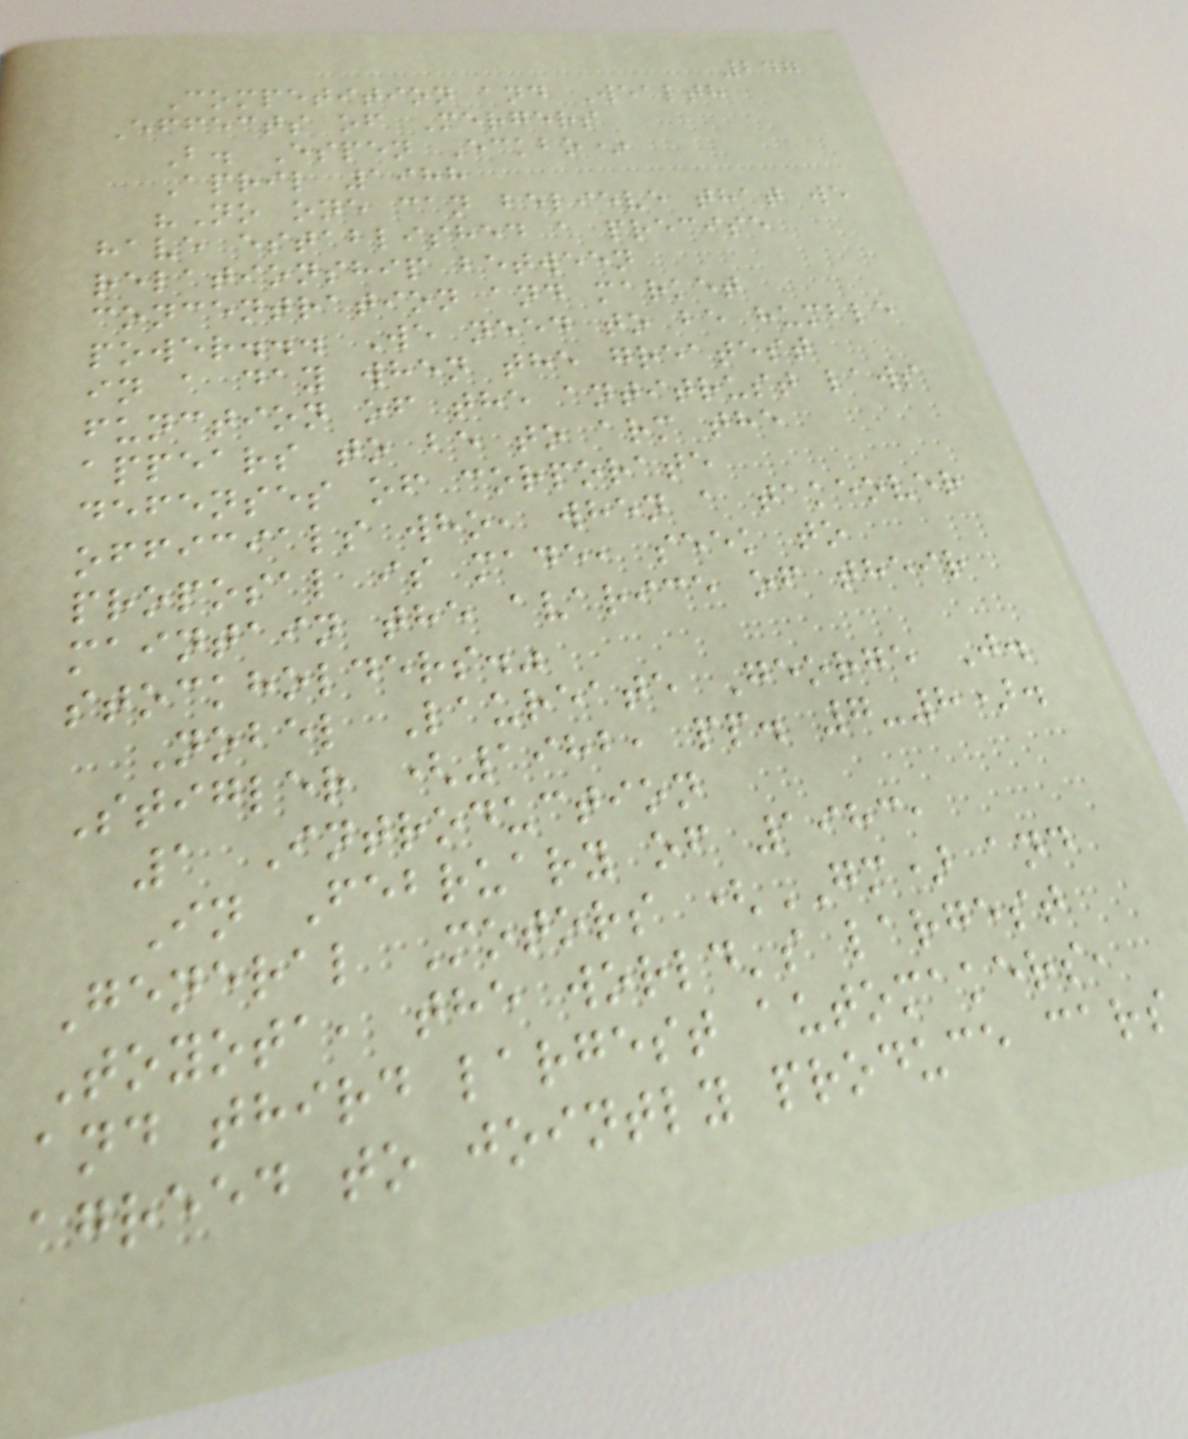247
Competition and Wealth
Effects of Mergers
B. Espen Eckbo*
April 1988
"No one can believe that we
have established a precise
relationship between
concentration and market
power... We need to be humble
in a day when the greatest
function of the antitrust laws
appears to be to arm the
defenses of corporate
officials who, when a takeover
proposal is made, seek to
maintain the avarice of their
stockholders."
Nobel Laureate George J.
Stigler (1982, pp. 7-8).
1 Introduction
In February of 1983,
General Motors (GM) and
Toyota, the world's largest
and third largest automakers,
agreed to jointly produce cars
